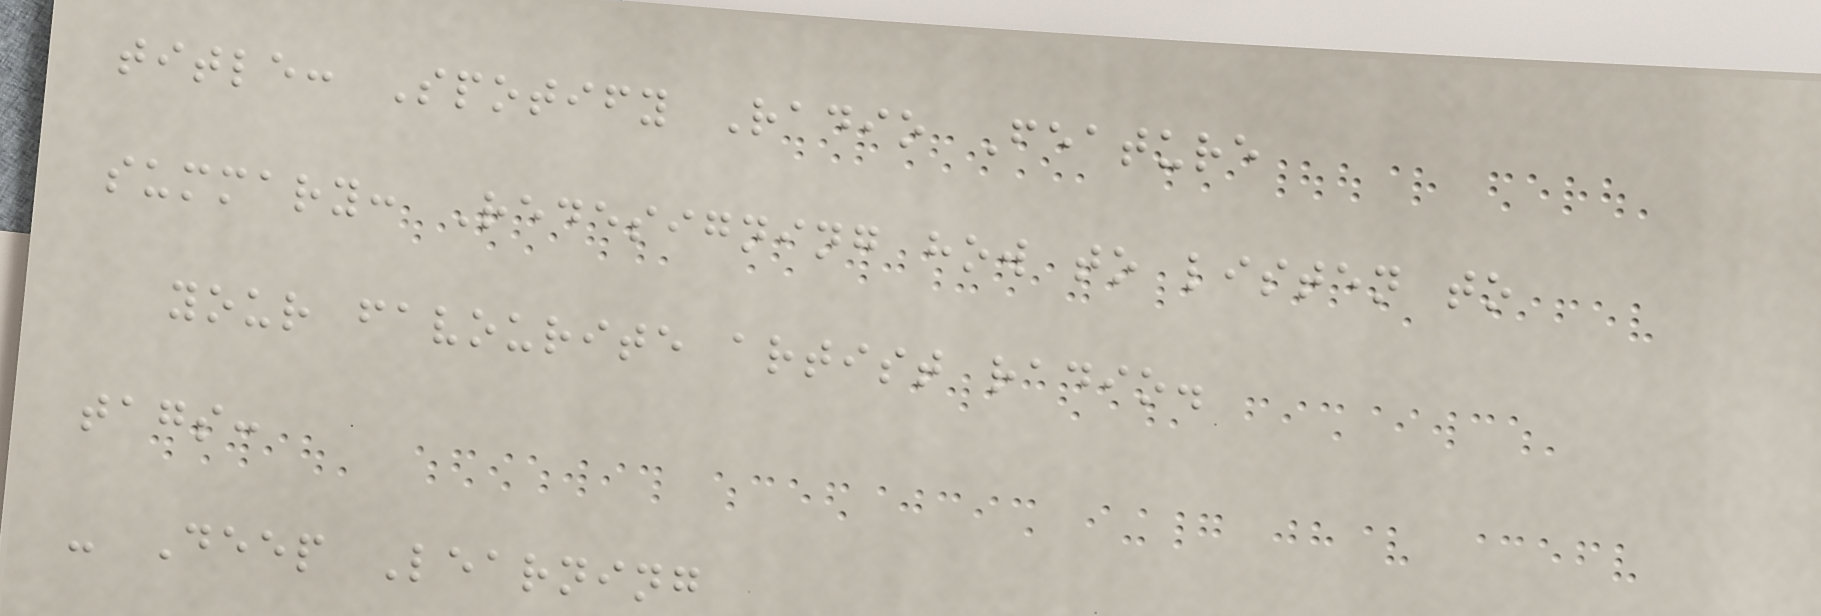title: Spotify Radio Feature
summary: Redesigning how to listen to
your favourite artist radio.
tags:
- Deep Learning
